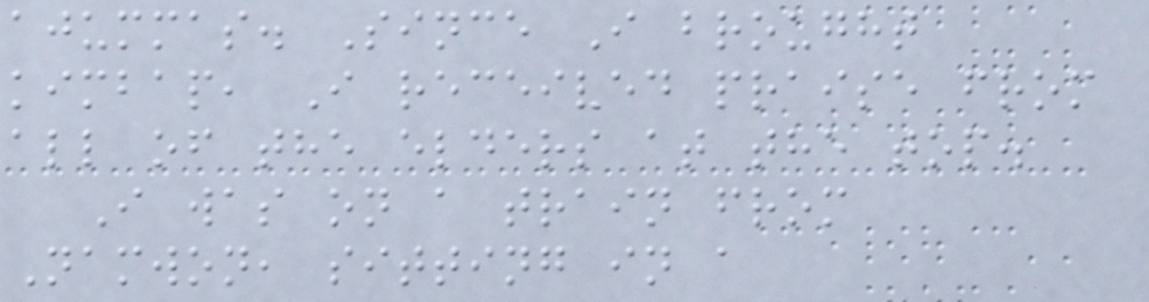ajummas. Since I brought
kimbap, I received praise from
all of the elders at the top.
I was on a train from
Namwon, sitting in a
